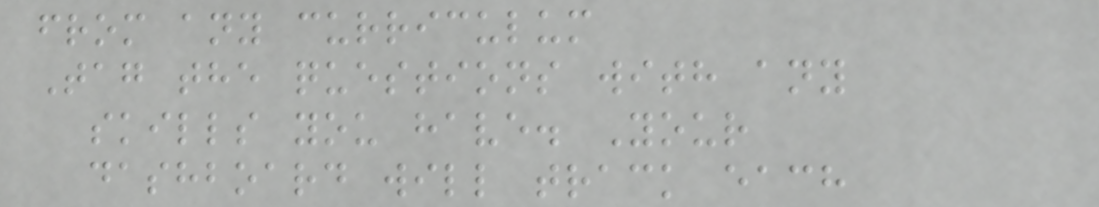from any curriculum
Tag the questions with any
skills you have. Your
dashboard will track each
